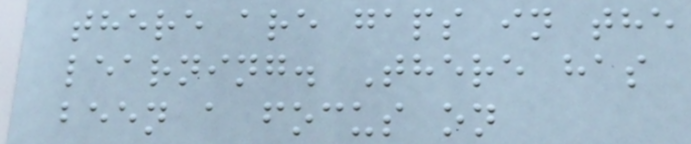there are gaps in the
learning. There has
been a focus on
